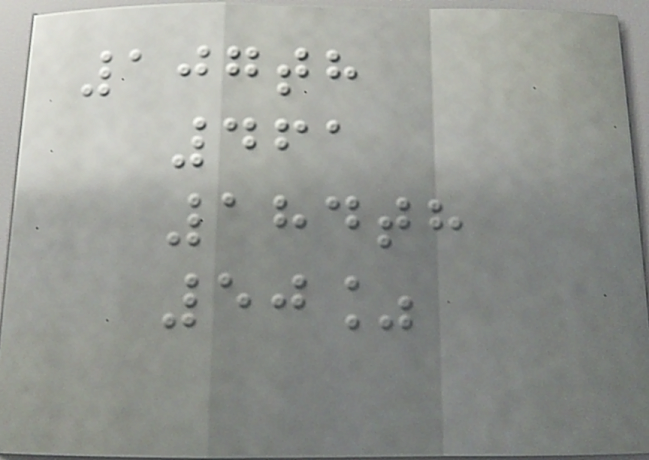107th
461
184th
50%
